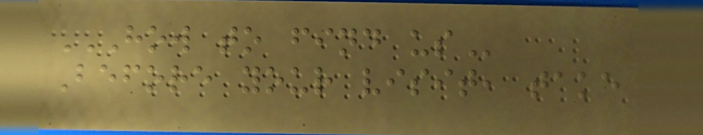HOW TO FIND US
Before your visit, take
